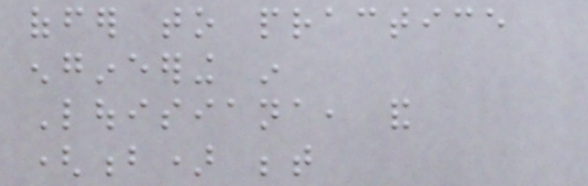offer to practice
engineering in
Louisiana, and
(b) between
